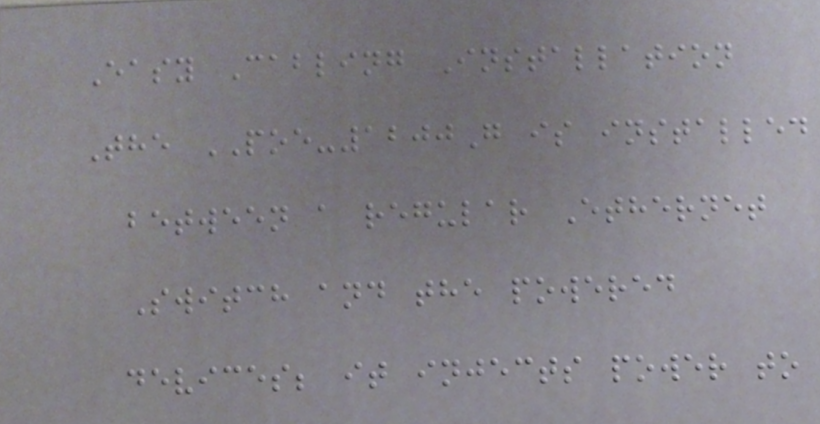Easy Cabling Installation
The POE-1200G is installed
between a regular Ethernet
Switch and the powered
devices; it injects power to
